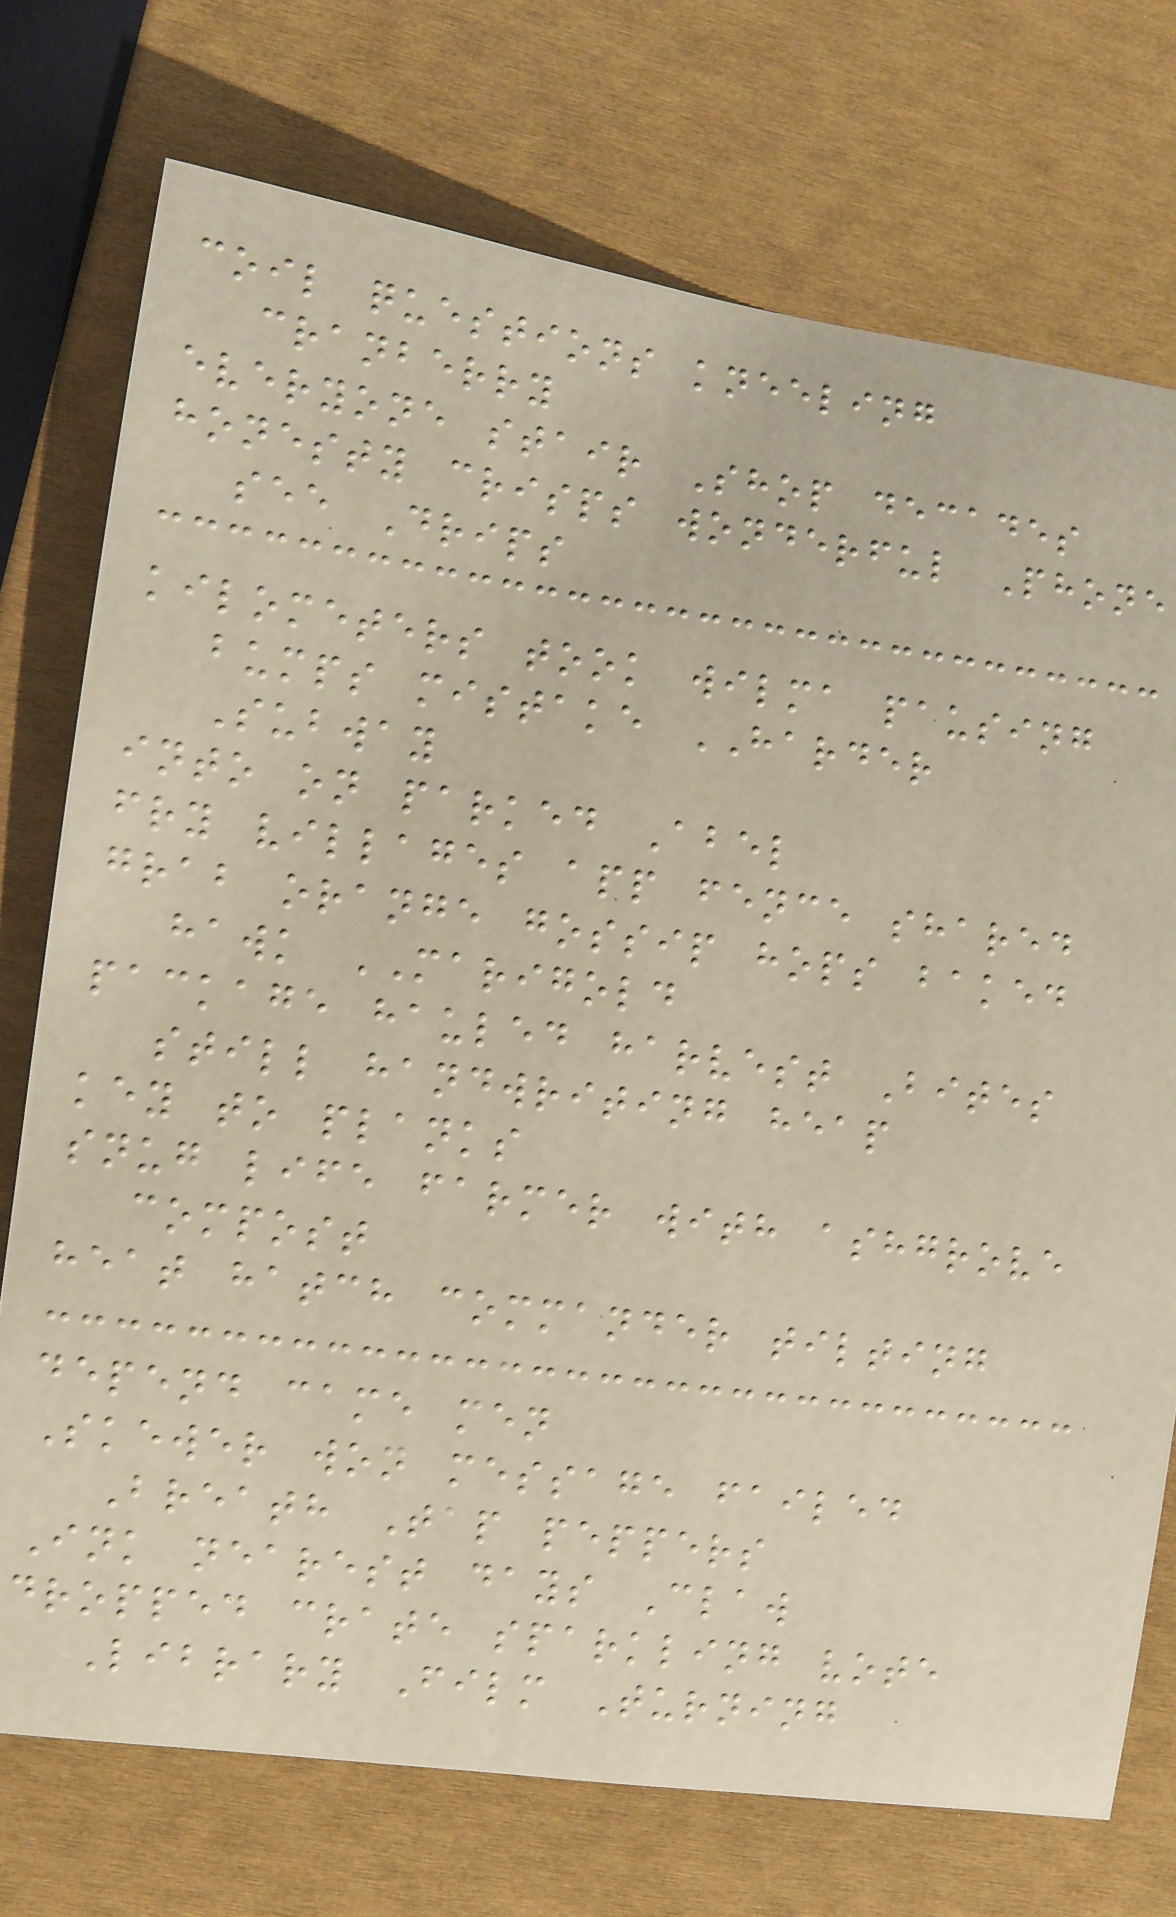coil questions kneeling
cranberry
everyone stair Shop decades
honesty crisps wonderful Phone
see Drips
kilometers took wilma pausing
bumps mistake HARDER
Subway
into on parked Abel
fry villages app fence shared
grab orange gossip hops baked
hawk MARIGOLD
package hauled harvest Bites
still handwriting heap
key to planks
snug life farmer with ashgrove
compost
heat hatch commander tilting
depend came men
Skewer won message failed
Breath Tap peppers
Ink nearest days Claw
dropped crate sparkling vote
Library Film Turning
